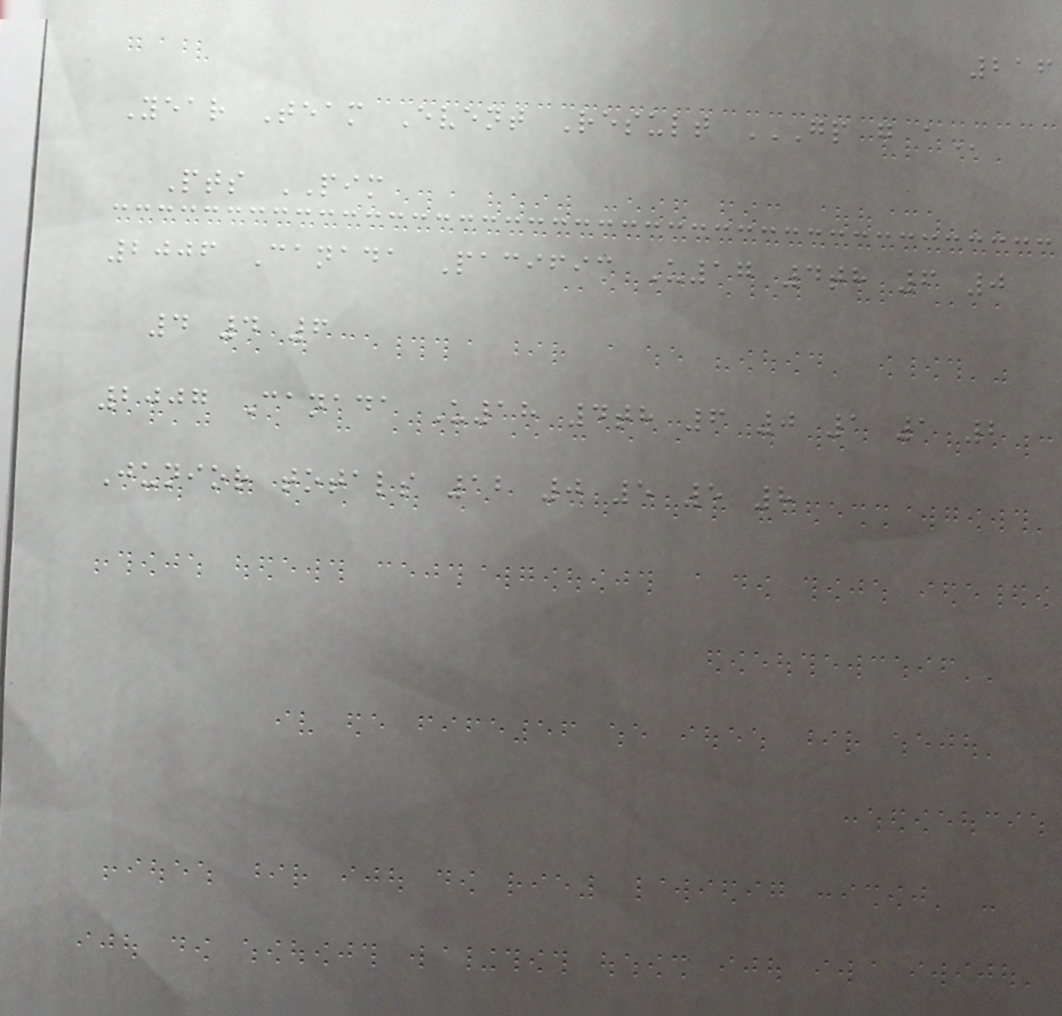216
Year Team Event Result GP G A
Pts PIM
2006 Canada Pacific U17 4th 6 0
4 4 6
2007 Canada U18 4th 6 0 1 1 2
Junior totals 12 0 5 5 8
